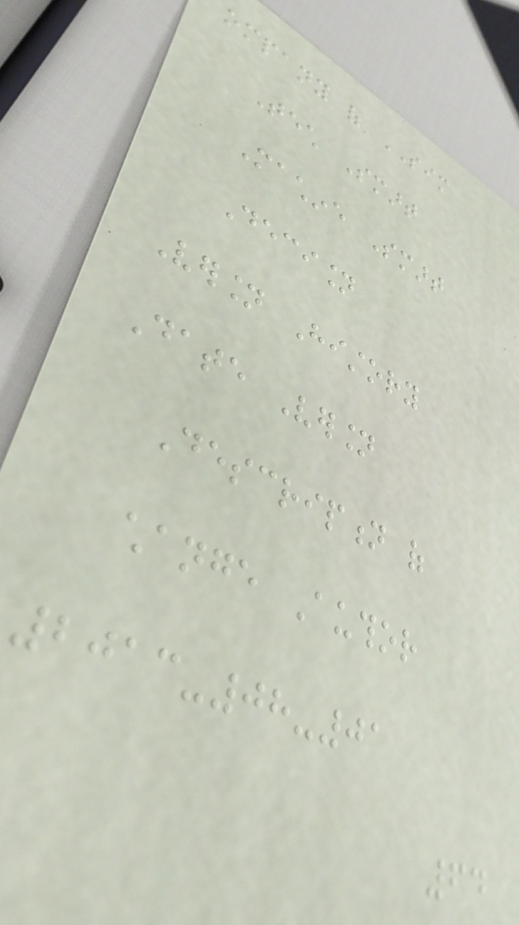ompany of SIM
Tech Smart
Machine Smart
Decision
Version History
Date Version
Description of
change Author
2013-08-01
64
